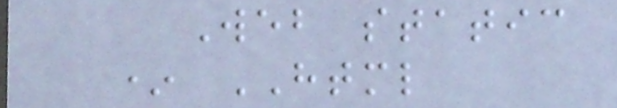Web static
* HTML
